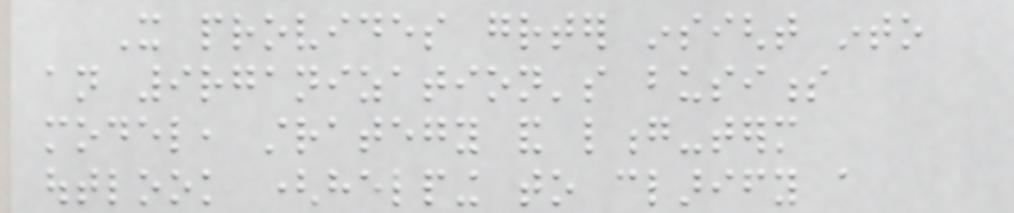It provides greater insight into
an 9rganization's business
model, strategy and long-term
outlook (helping to clarify a
